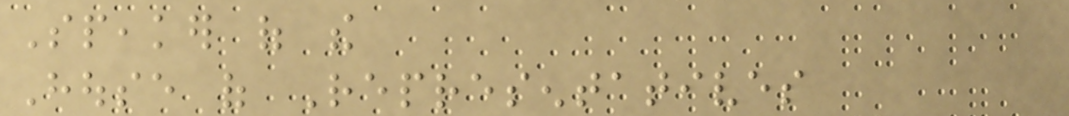Speaker of the
House of Representatives
